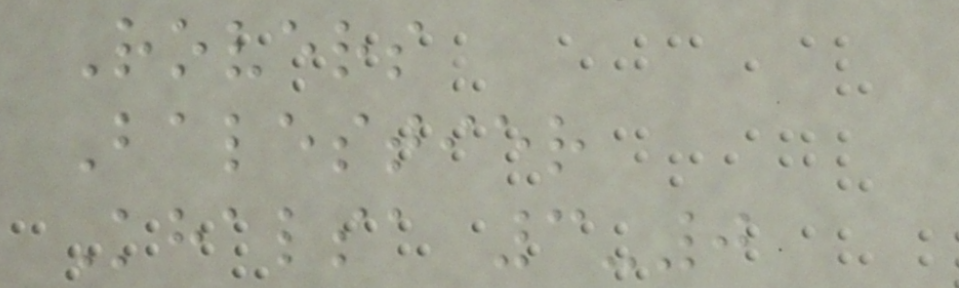Rovers
Balestier
Khalsa 3-0
